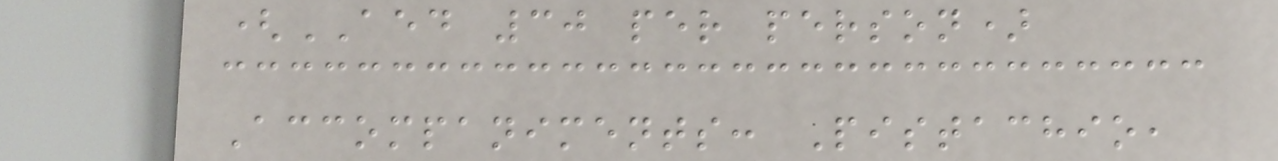(AED 30 per person)
Accompaniments: Pistachio,
